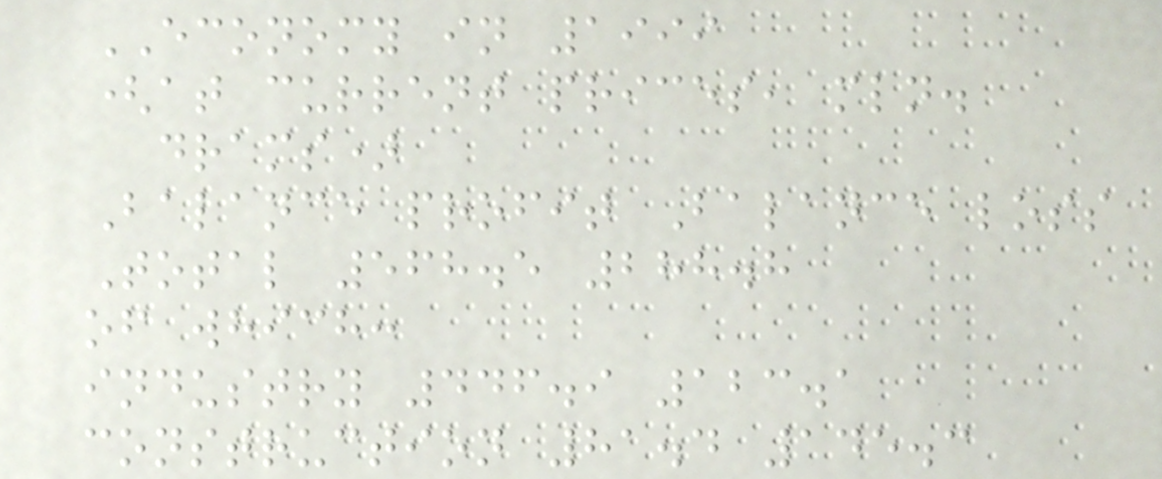ECONOMY in 1999
(at current prices, mln.
drams)
Balance profit Balance loss
Total 568.5 288.8
of which:
industry 446.9 123.1
construction 81.4 145.3
